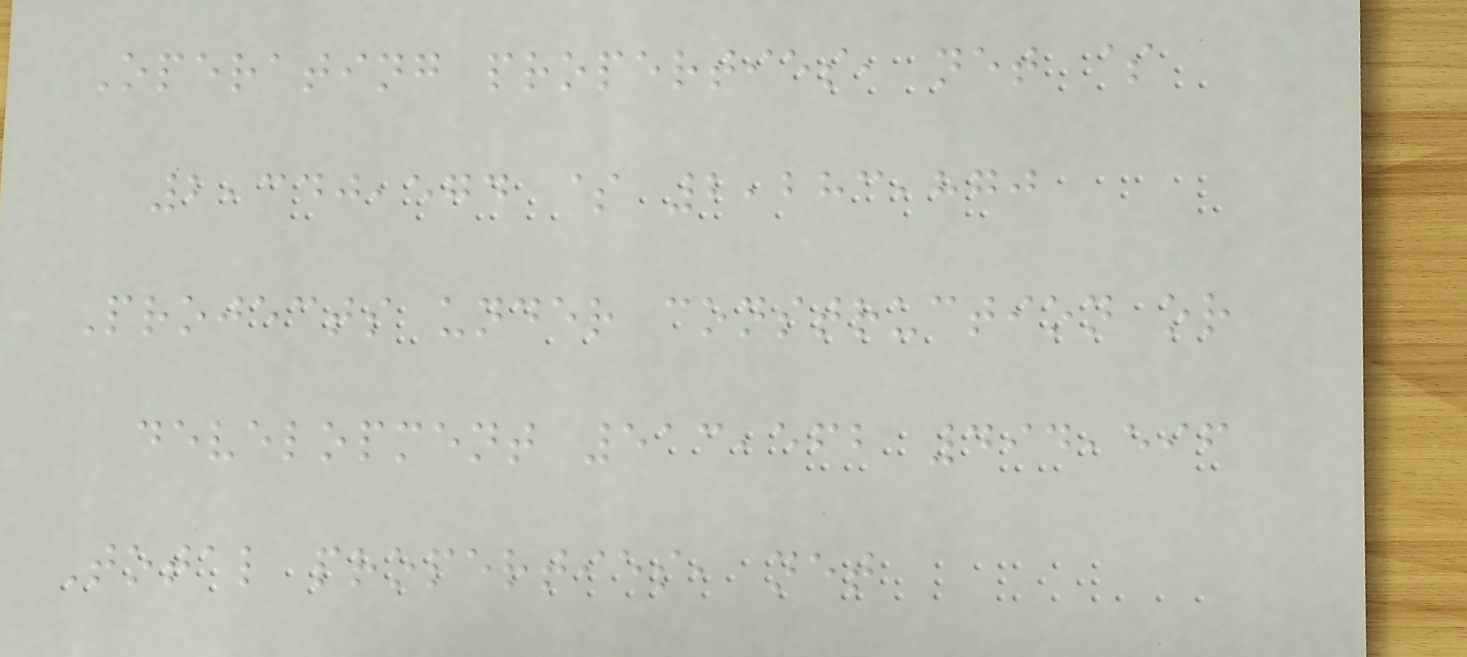Operating properties, net $
2,340,574 $ 2,283,870
Projects under construction or
development 513,562 494,596
Total properties, net
